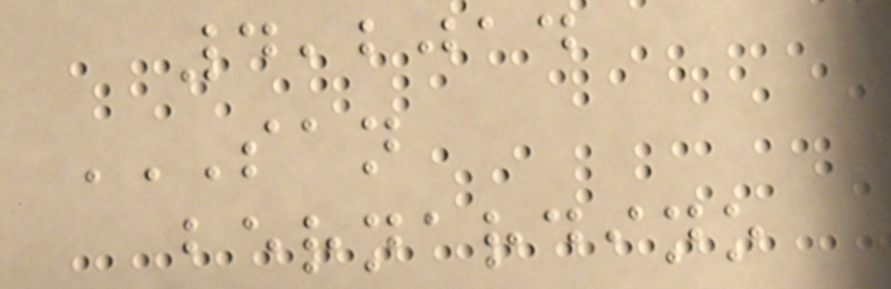4,2014
SAN
BERNARDINO
